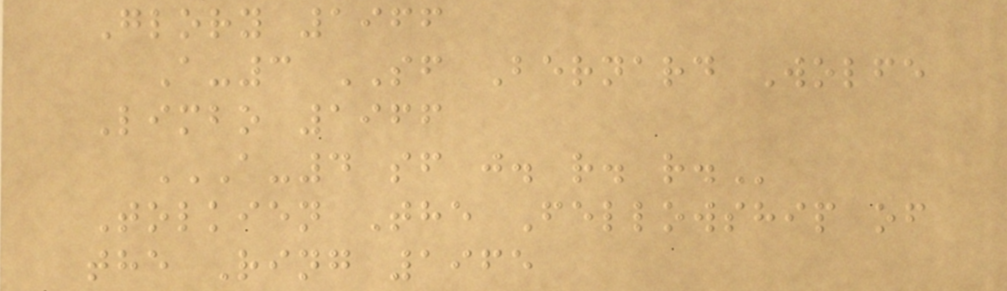Glory 1966
A-3 SF Bernard Wolfe
Limbo 1966
A-4 SF J. R. R.
Tolkien The Fellowship of
the Ring 1965
